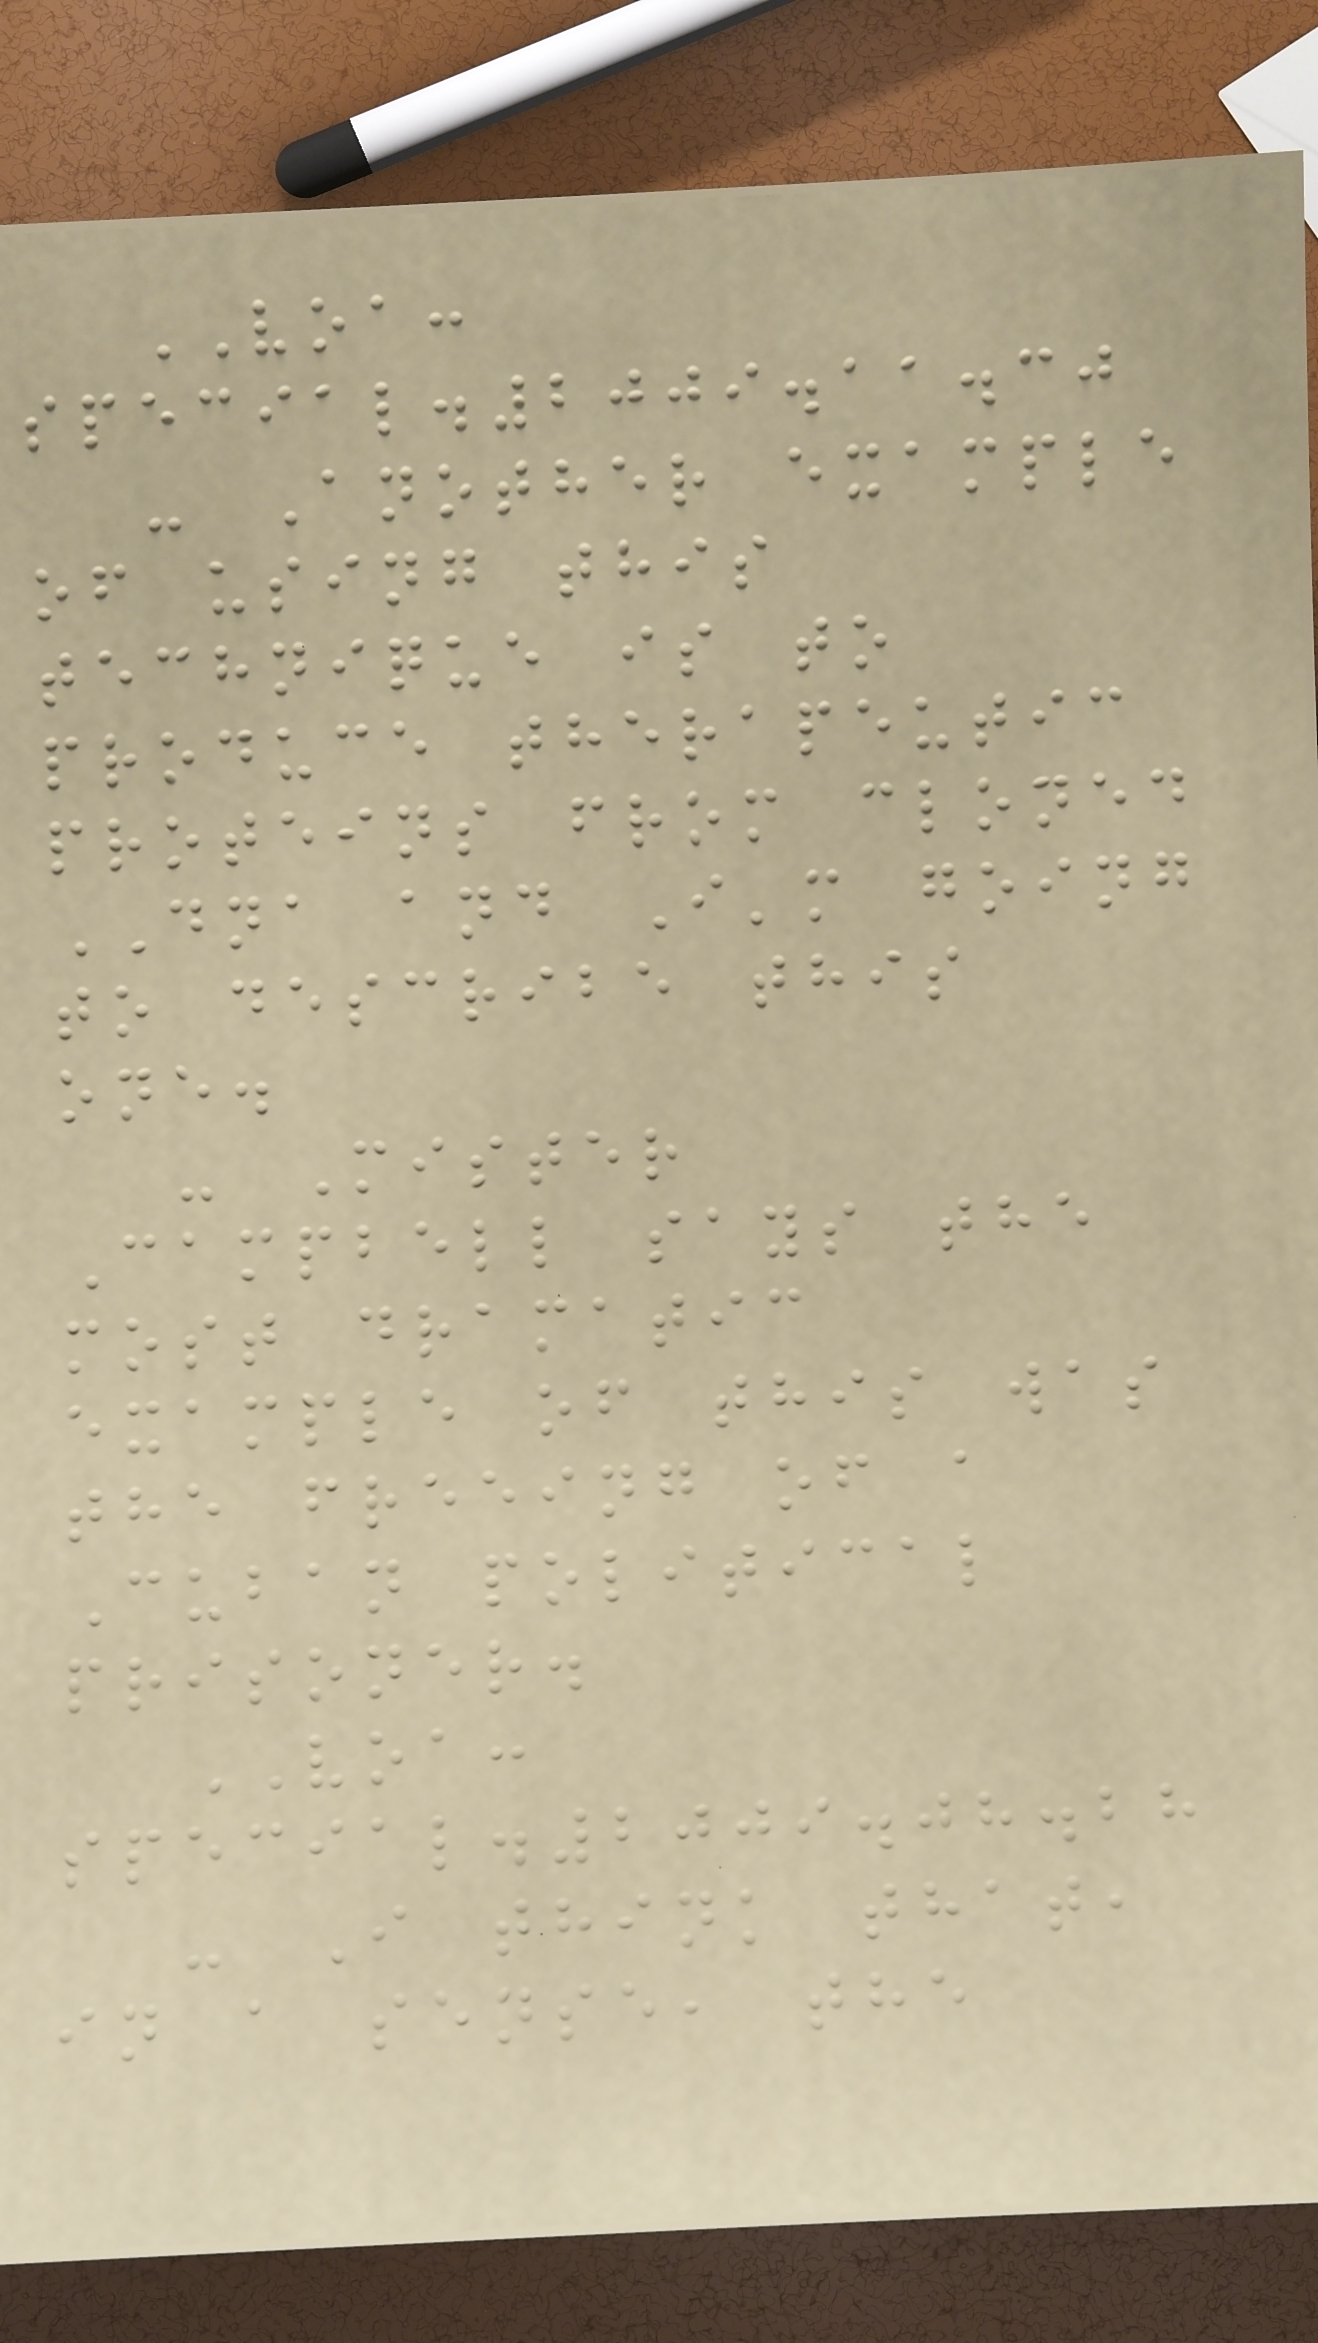VOA:
special.2009.11.30
- Another example
of using this
technique is to
produce therapeutic
proteins from cloned
DNA and I'm going
to describe this
one.
- Mister
Campbell says the
most dramatic
example of this was
the freeing of a
Cuban political
prisoner.
VOA:
special.2009.08.28
- I think that,
in a sense, the
